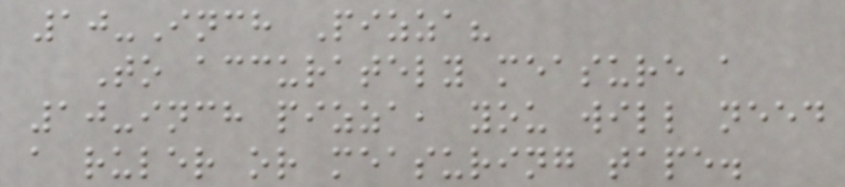10-Inch Pizza?
To accurately measure a
10-inch pizza, you will need
a ruler or measuring tape.
